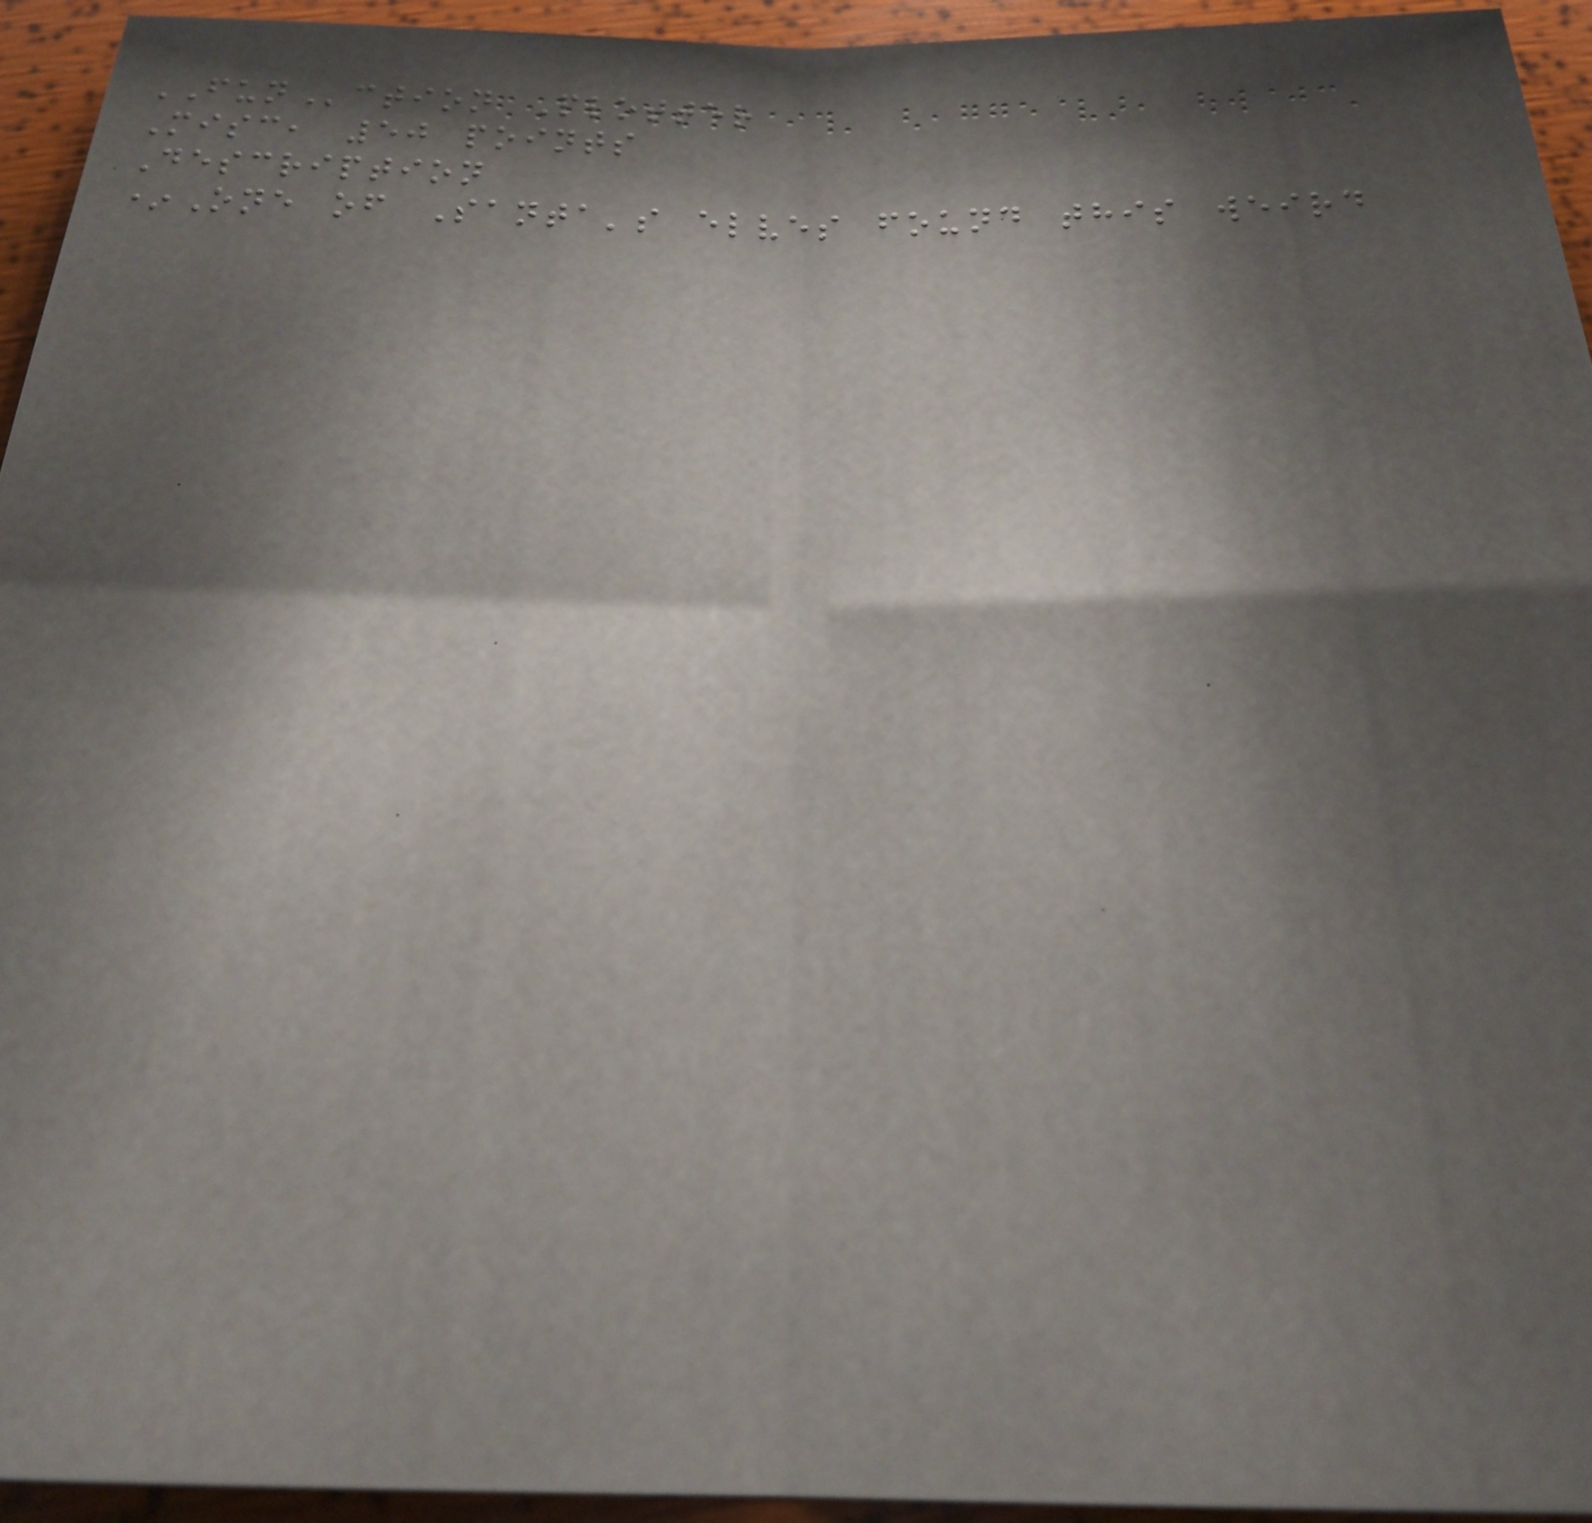FUNction Plotter
Misc, 50 points
Description
*One of Santa's elves found this weird
